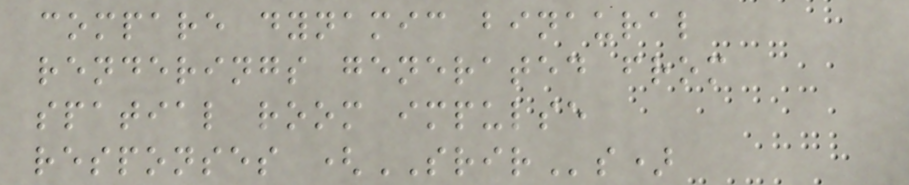compare dynamic binaural
renderings generated from
spatial room impulse
responses (SRIRs)
